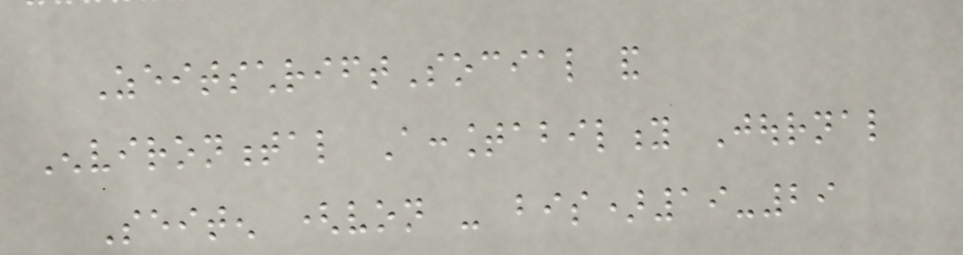ZeitschriftSocial and
Environmental Accountability Journal
Seiten (von - bis)19-29
